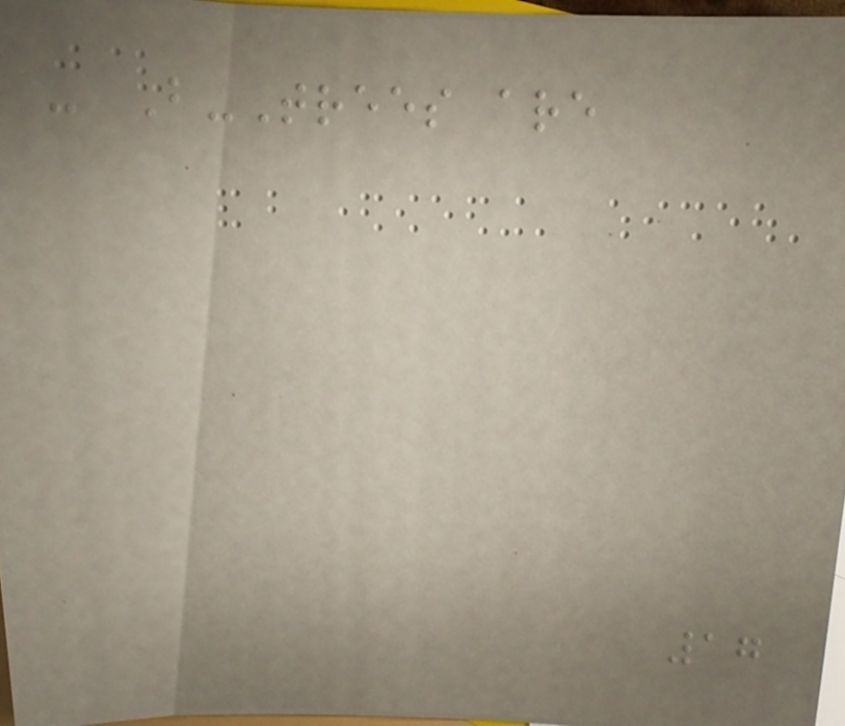- B-Trees are
17
